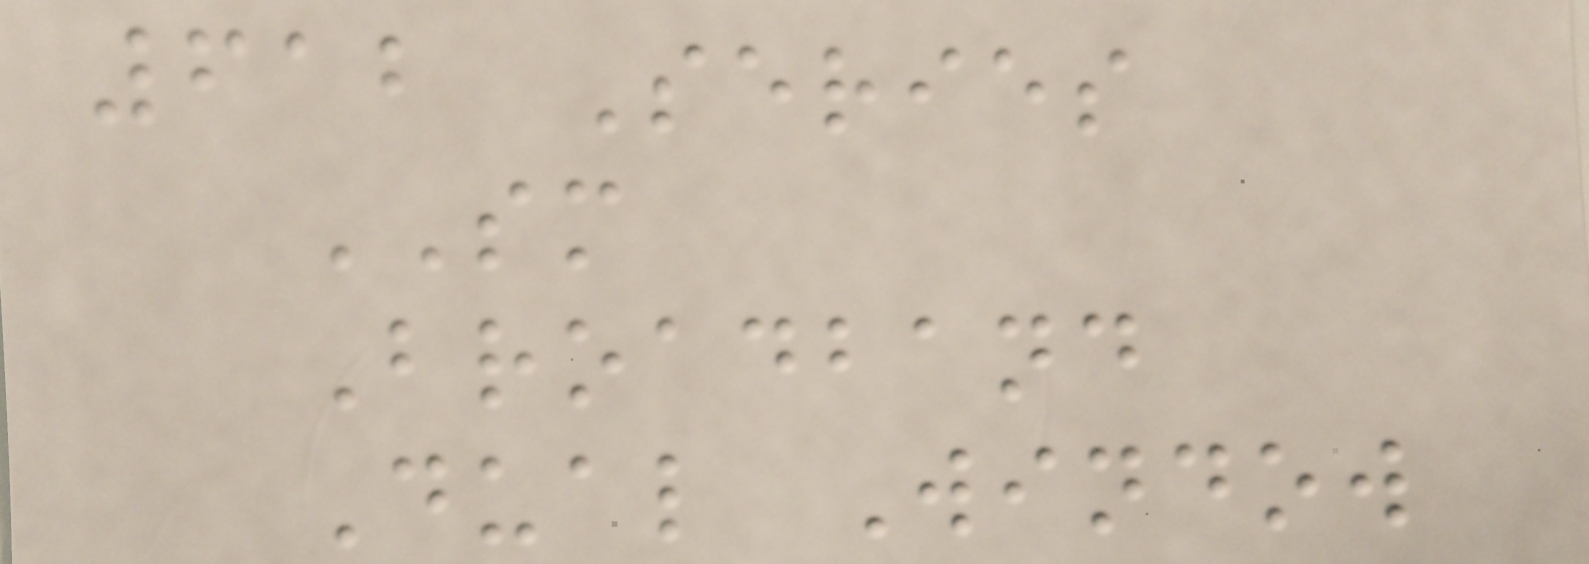612 Series
SM
Broadband
Dual Window
